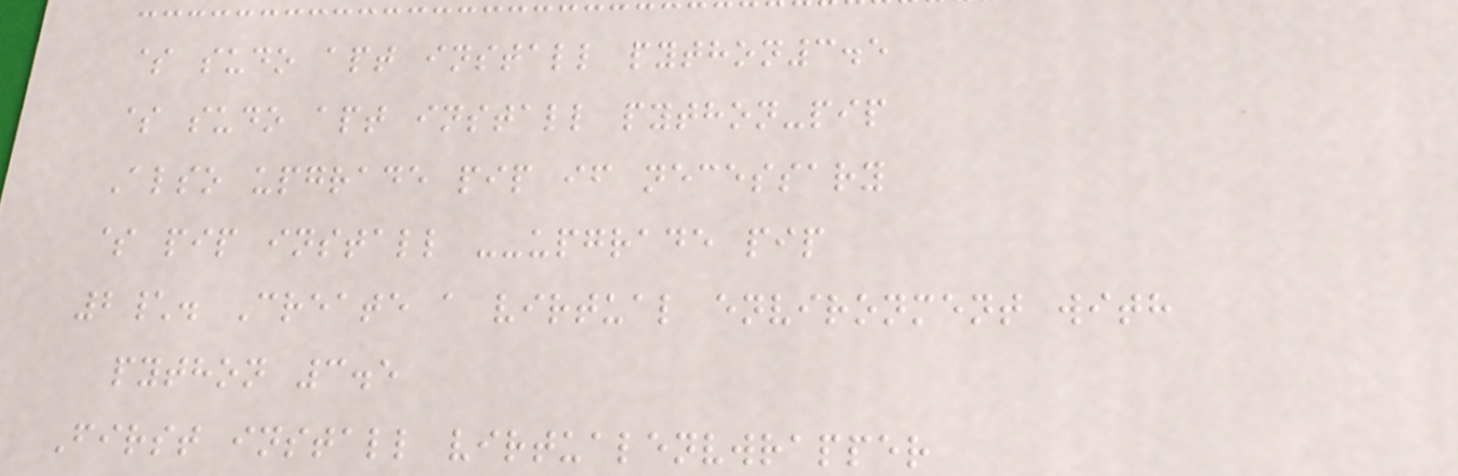$ sudo apt install python3.5
$ sudo apt install python-pip
Also upgrade pip if necessary
$ pip install --upgrade pip
2\. Create a virtual environment with
python 3.5
First install virtualenvwrapper
